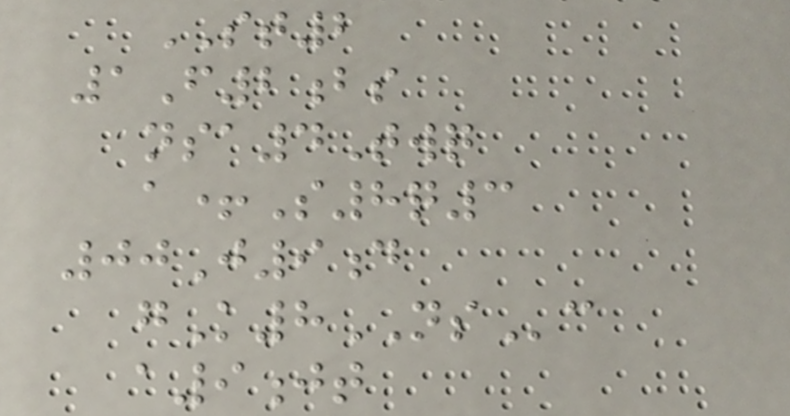ST2
1F2bs
nsa4Twq
a+S8q3
00J9d
gK8NSc
a9jt
